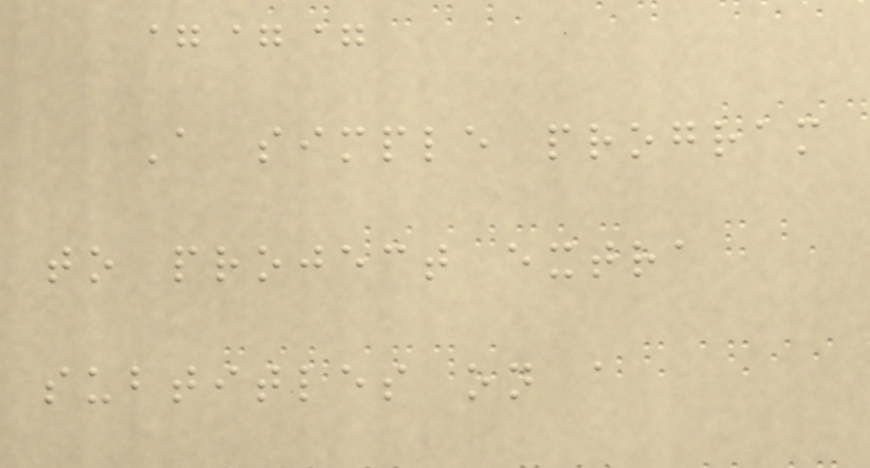===
A simple program
to project extra
subtitles on a
